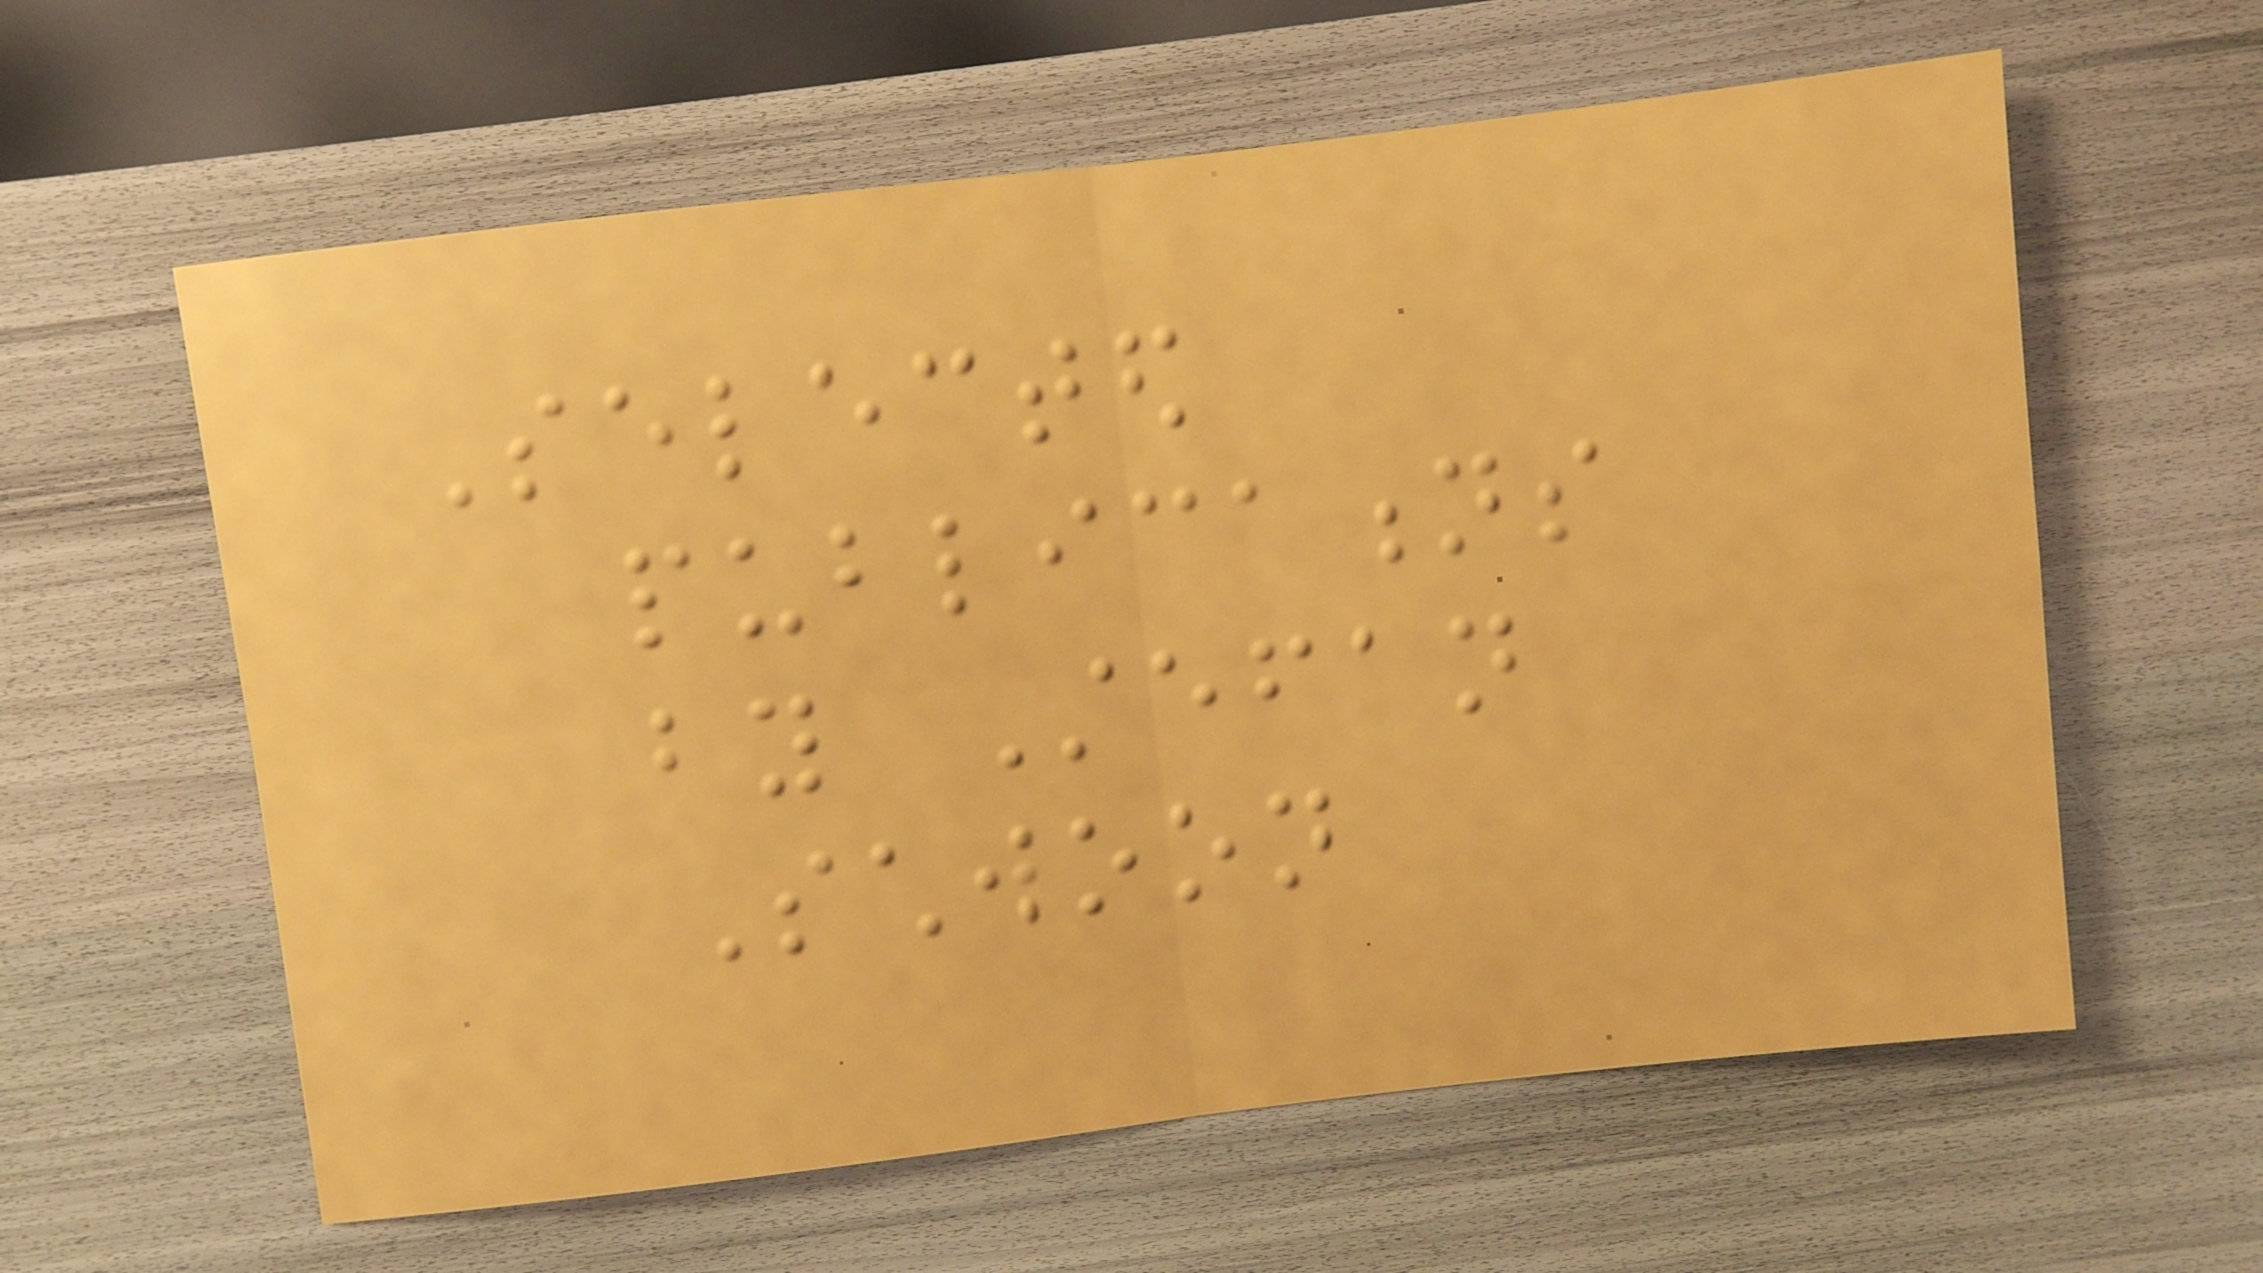Selected
publications
by Stefan
Schwoon
